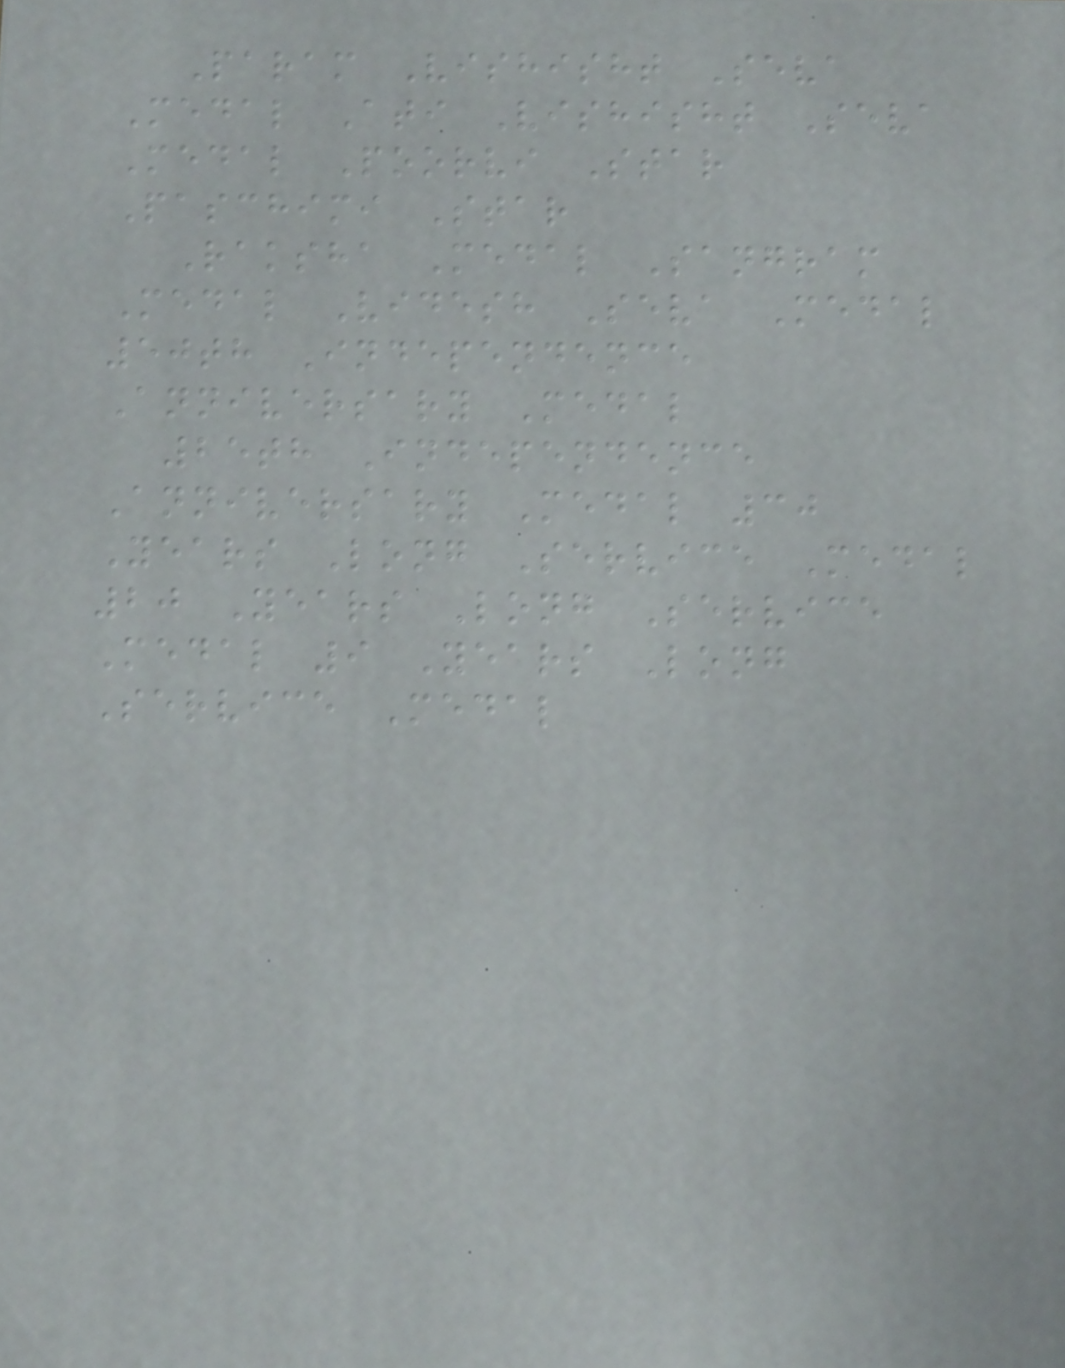Param Vishisht Seva
Medal Ati Vishisht Seva
Medal Poorvi Star
Paschimi Star
Raksha Medal Sangram
Medal Videsh Seva Medal
50th Independence
Anniversary Medal
25th Independence
Anniversary Medal 30
Years Long Service Medal
20 Years Long Service
Medal 9 Years Long
Service Medal
